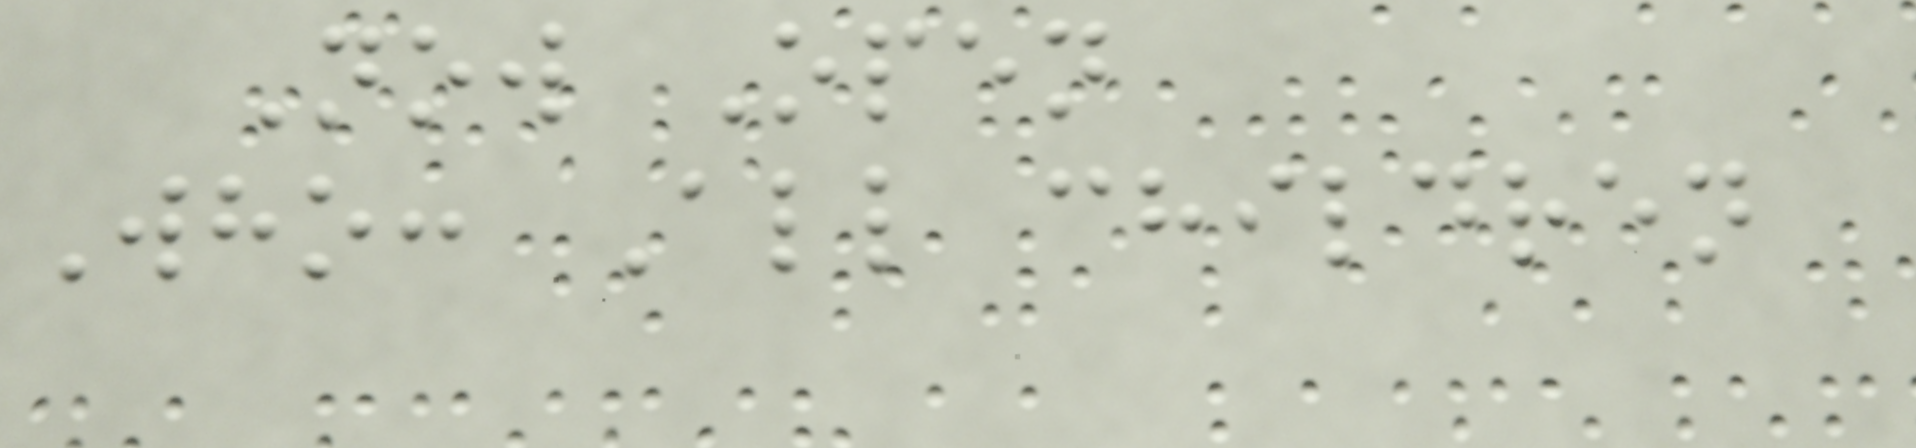Now Open
Who: All children
